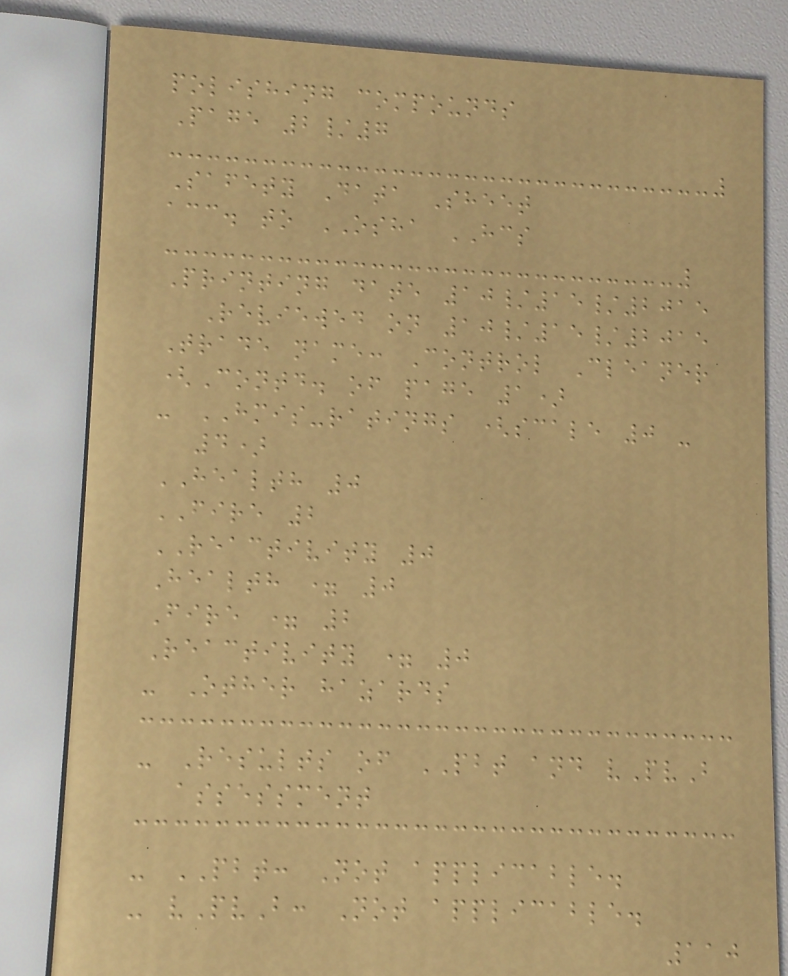polishing compounds
Page 2/7
Safety Data Sheet
acc. to OSHA HCS
Printing date 10/15/2015
Reviewed on 10/15/2015
Trade name: Control Cleaner
(Contd. of page 1)
- HMIS-ratings (scale 0 -
4)
HEALTH 0
FIRE 2
REACTIVITY 0
Health = 0
Fire = 2
Reactivity = 0
- Other hazards
- Results of PBT and vPvB
assessment
- PBT: Not applicable.
- vPvB: Not applicable.
110
